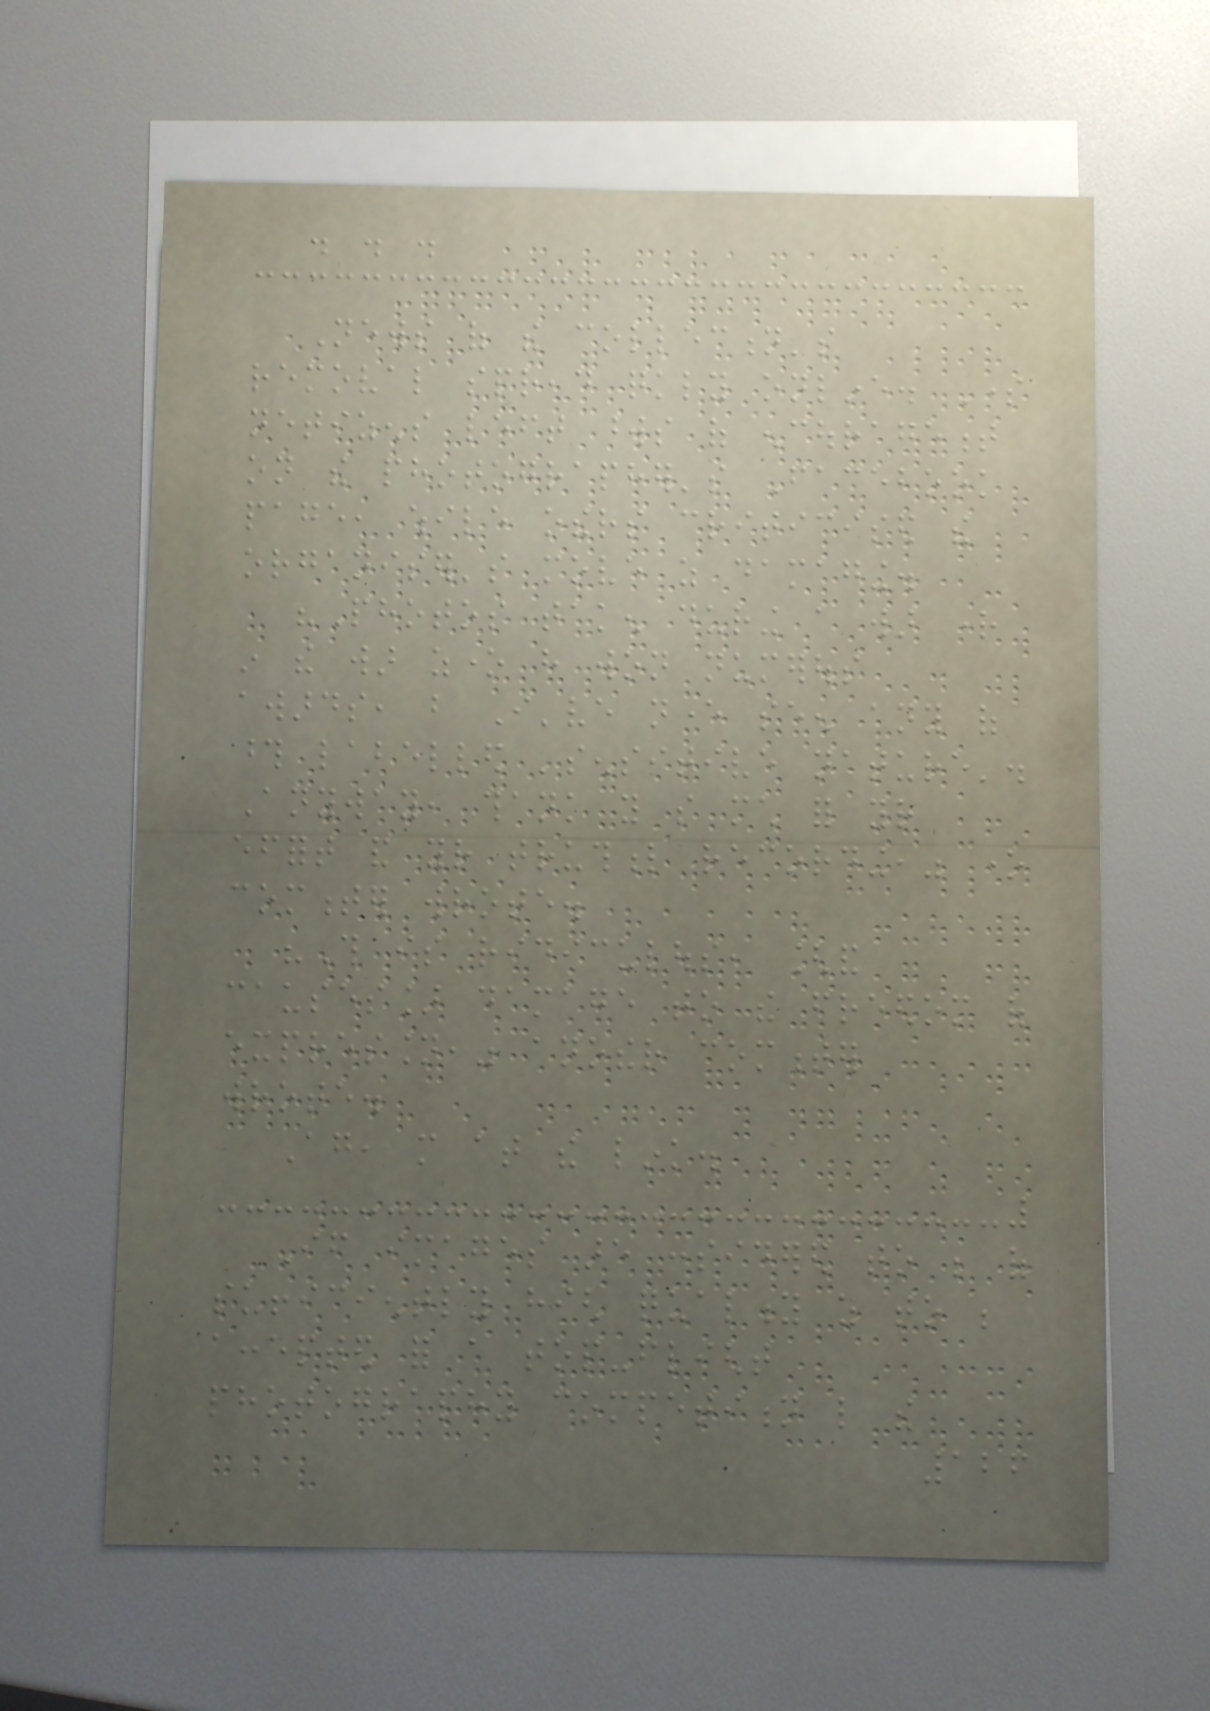. . .
News of the collection's
removal spread quickly online. Some
netizens left words of encouragement
on the photographer's Facebook
page, while others criticised the
organiser's move as damaging.
"Photos taken during a war right
in the war zone have won numerous
awards, but I've never seen any of
those labelled 'sensitive nature'.
Anyway, thank you so much for your
effort and your truthful recording," one
commenter wrote.
"This is ridiculous, [and
causes] damage to the freedom of
expression," another commenter
wrote.
Again, more at the link.
If images are considered to be of
sufficiently high quality as to be
accepted for a top-flight
photography competition like the
126
